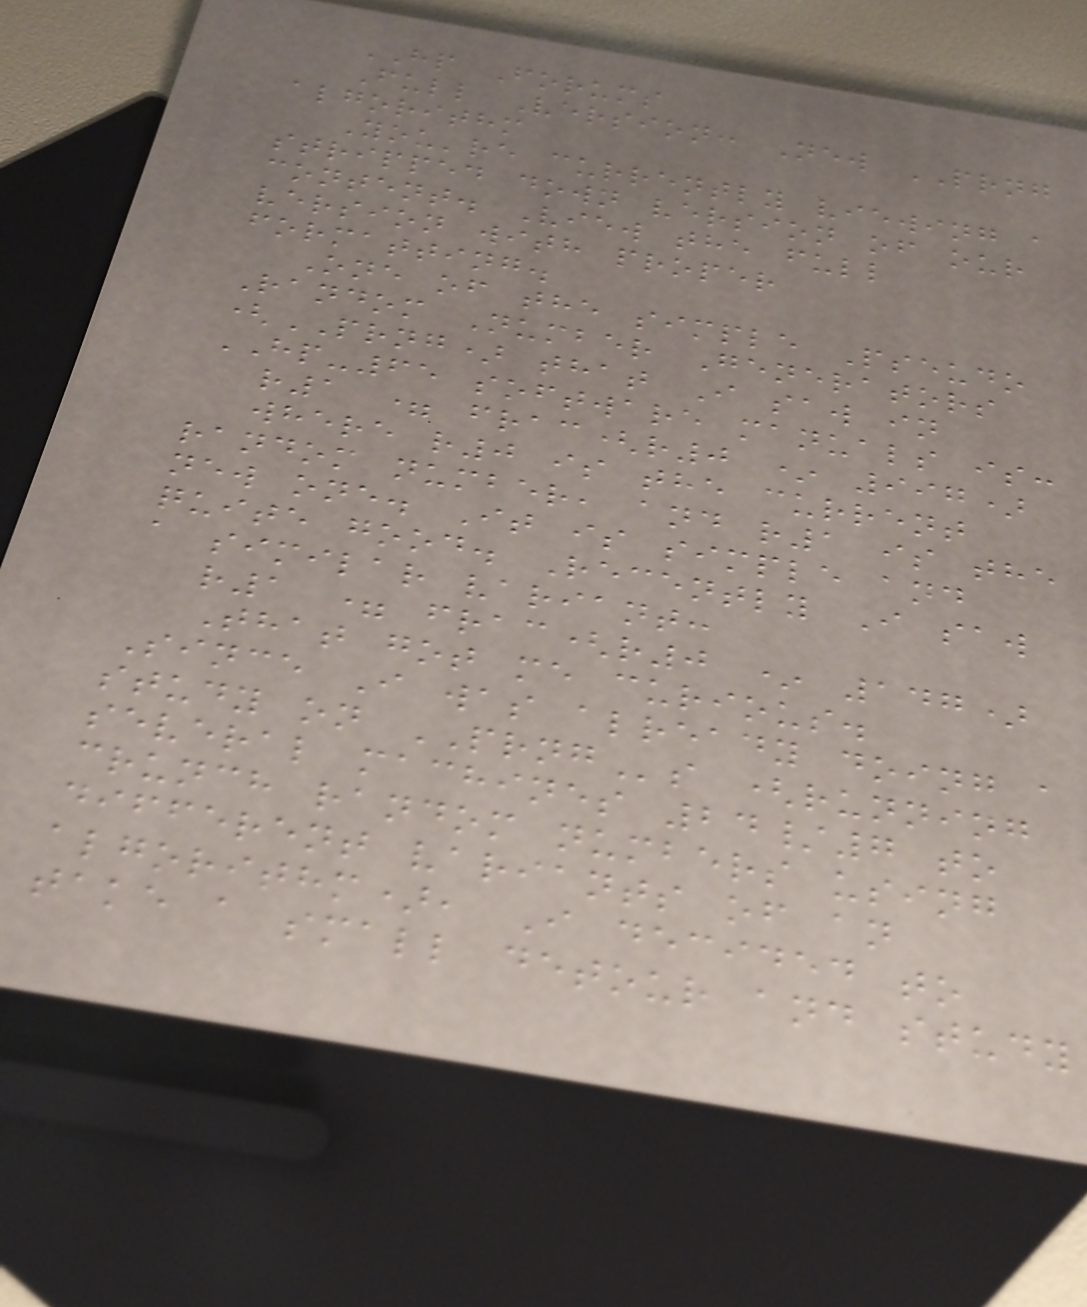HP Forums
Full Version: New PRNG
algorithm
You're currently viewing a
stripped down version of our
content. View the full
version with proper
formatting.
One of the simple Pseudo
Random Number Generators
(PRNG) that I saw in
HP-65 software manuals is:
r1 = frac(r0 * 997)
where r0 is the current
random number, and r1 is the
new one. It is simple and
quite good. Recently I saw
a similar variant:
r1 = frac(r0 * 147)
That got me curious.
Since I was already doing a
study on PRNGs (running
several machines 24/7 to
crunch random numbers using
different variants of an
algorithm), I decided to
take a small detour and study
